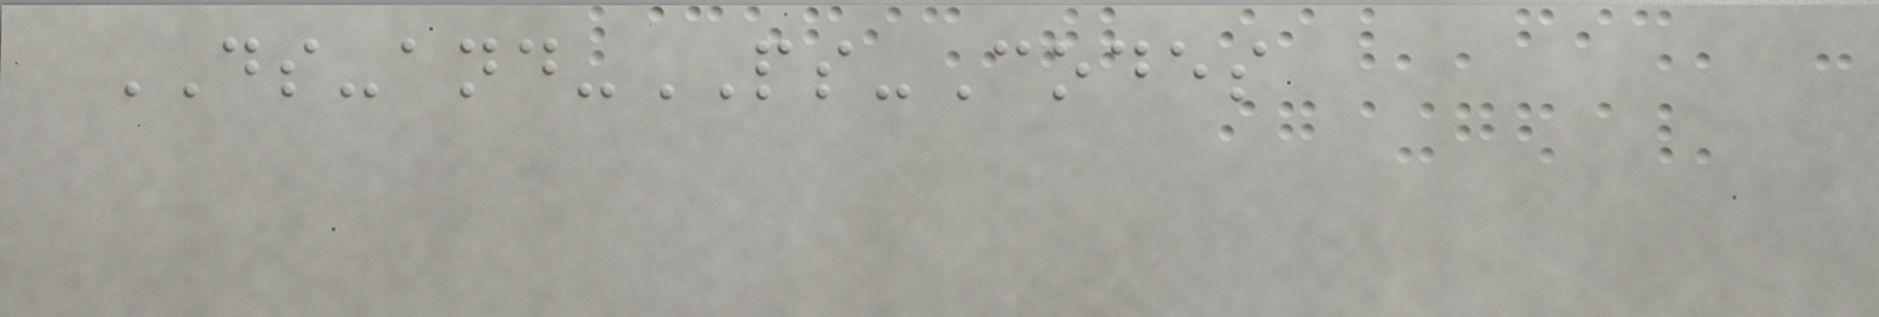DS-and-PS-Codes
